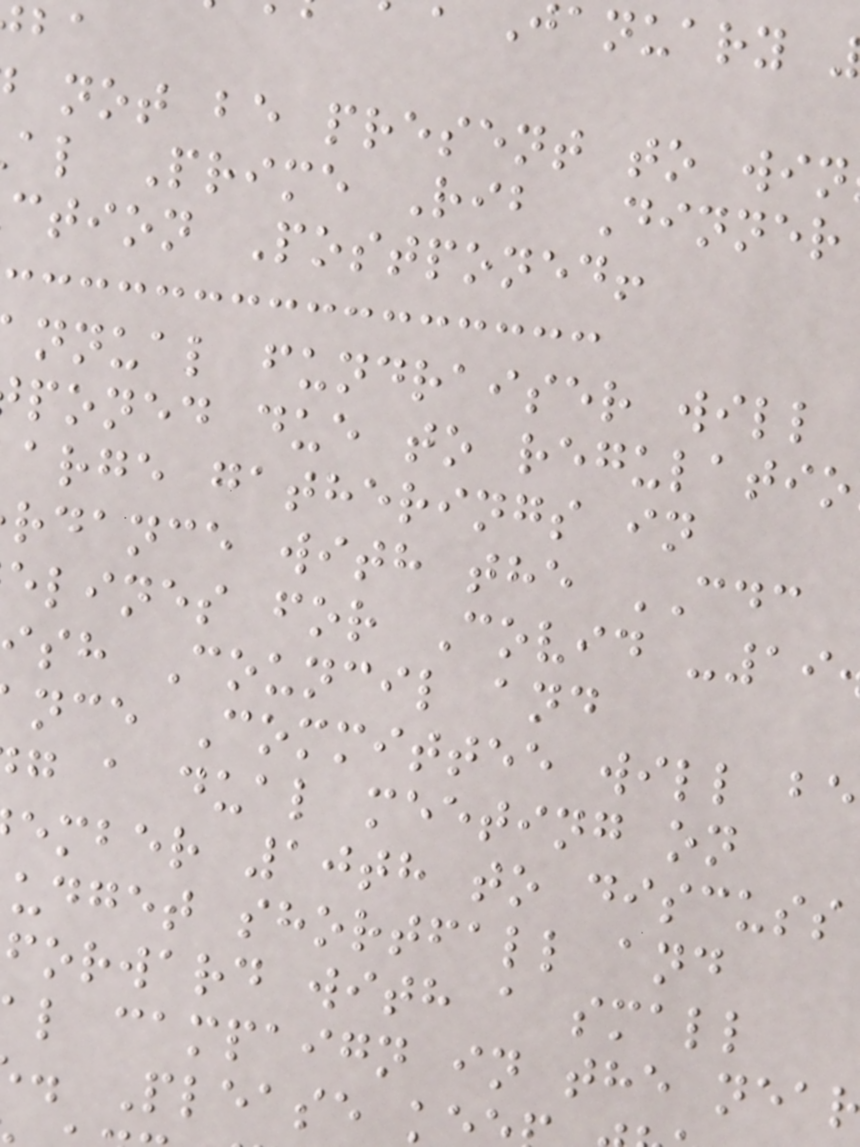not be present to win
al Prime Rib Dinner
ction Postponed!
nnual fundraiser will
poned due to regulatio
arge gatherings in
rdance with the CDC
elines for Covid -19
sh Council and
nce Committee will be
g a dual meeting on
ember 10th to discuss
udget shortfall and
forward with a small
l campaign in the nea
. Please k
